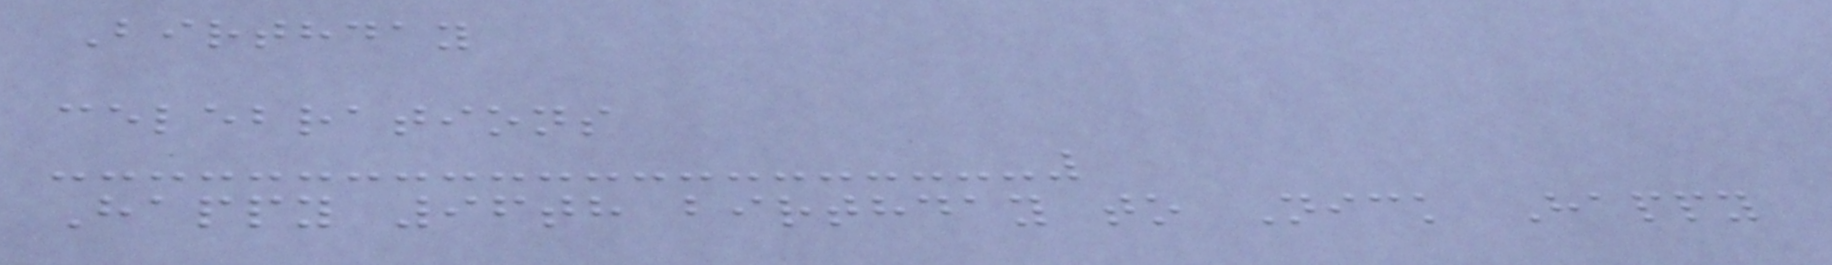Birthday
celebrations
Happy 96th birthday to Nick Happy
